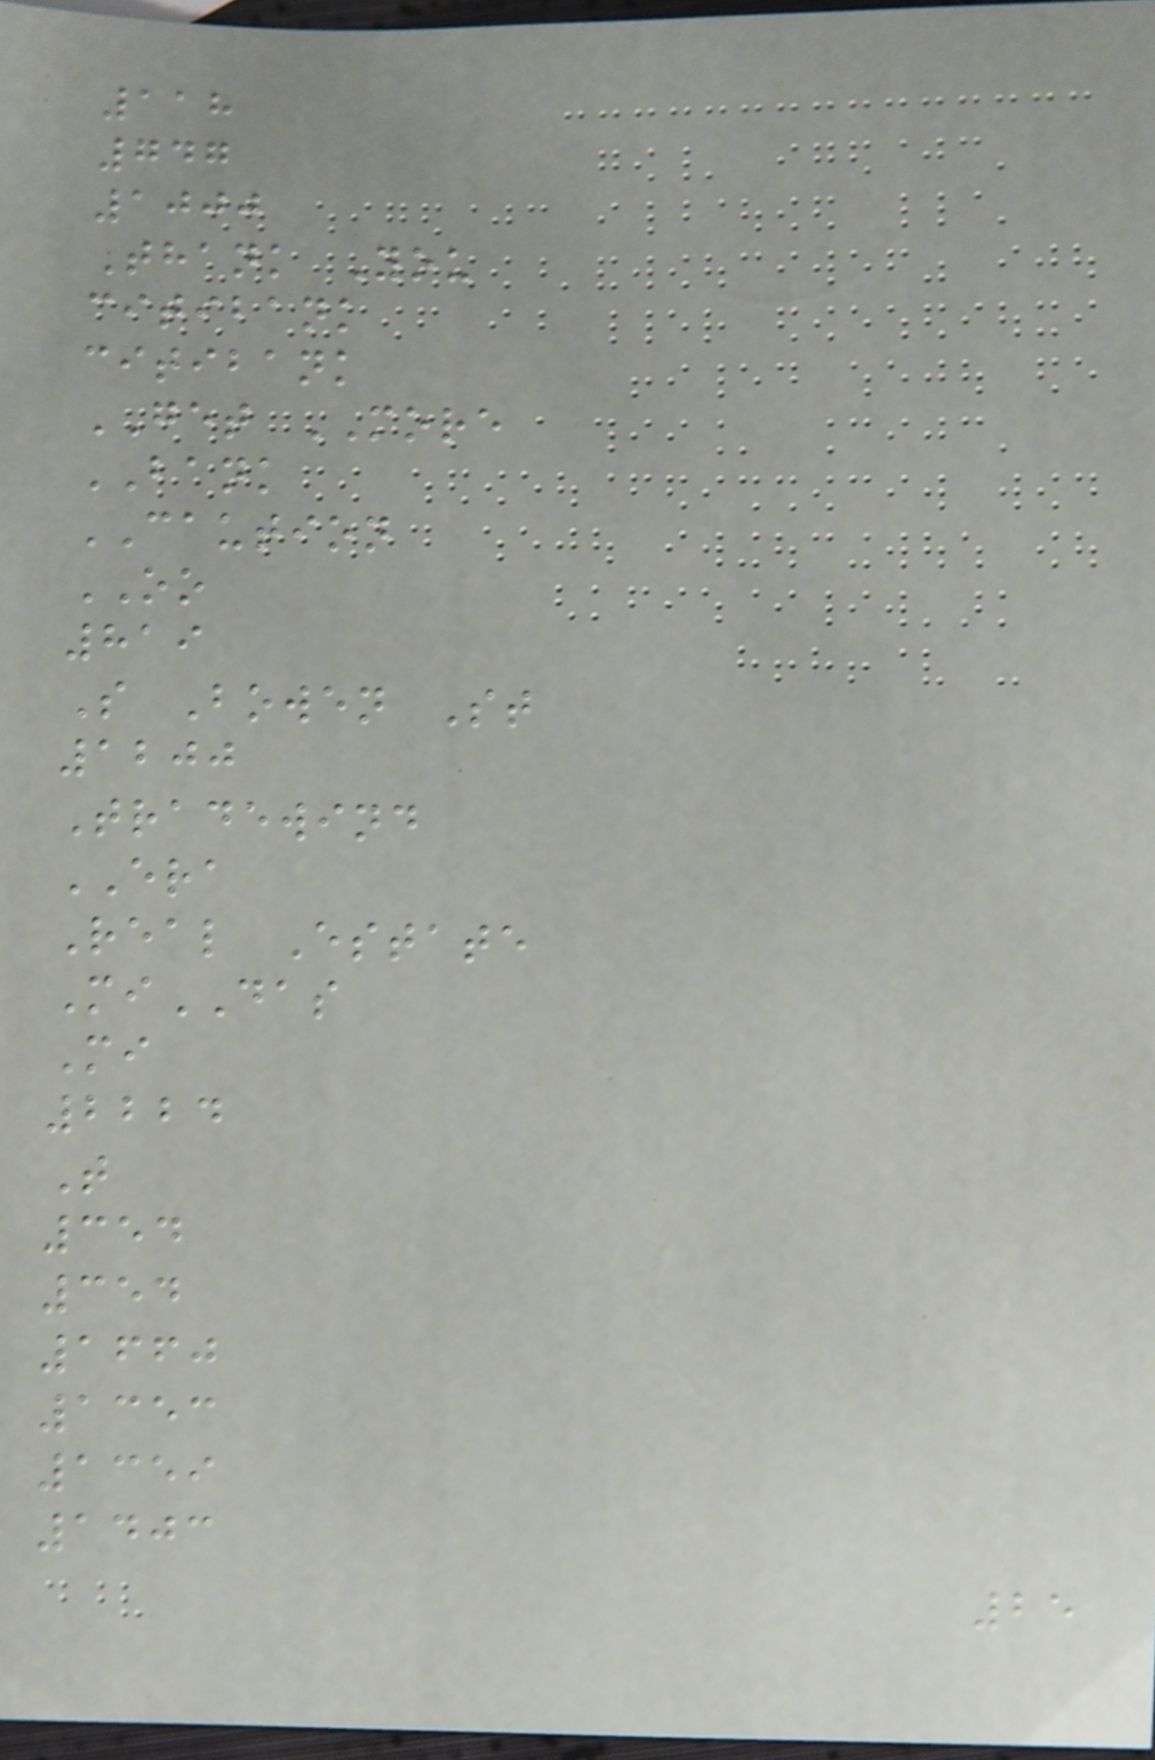118
747
1000
Thank You
citibank
citibank
GET MORE
BANK
CAUTION
OO
819
S Bowen St
1200
Tradewind
ERA
Real Estate
MiDAS
Mi
2224
T
354
354
1660
1353
1359
1403
25
